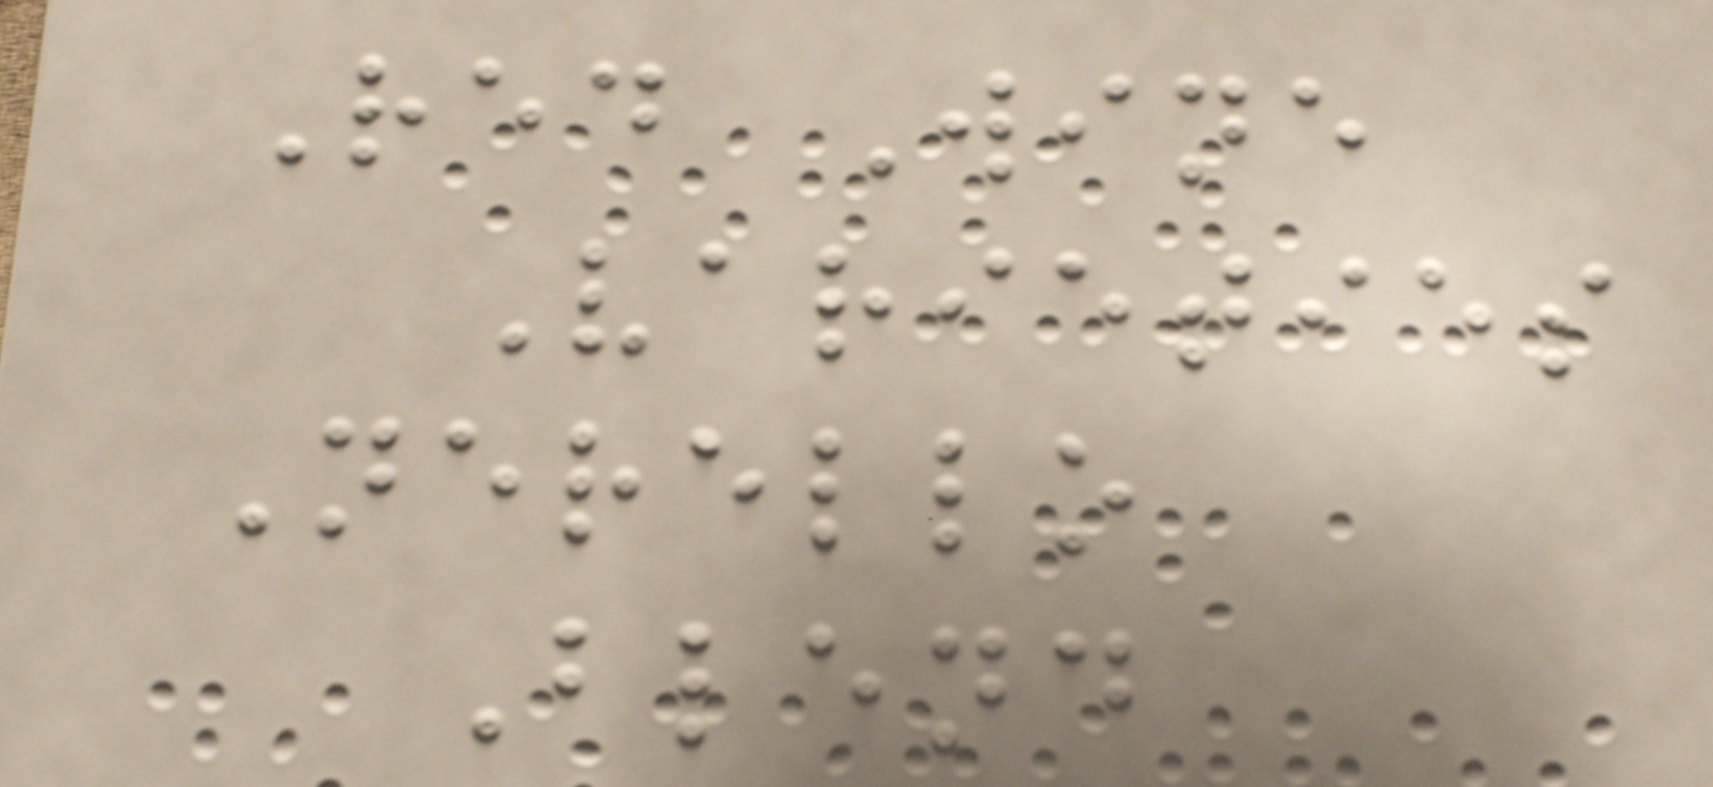Red Wine
Varieties
Nerello
Blend
